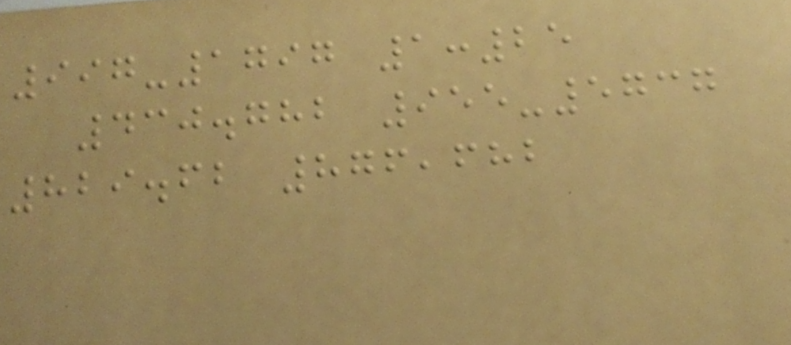997-1797 1:25
430.782 955-5737
829.62 876,682
